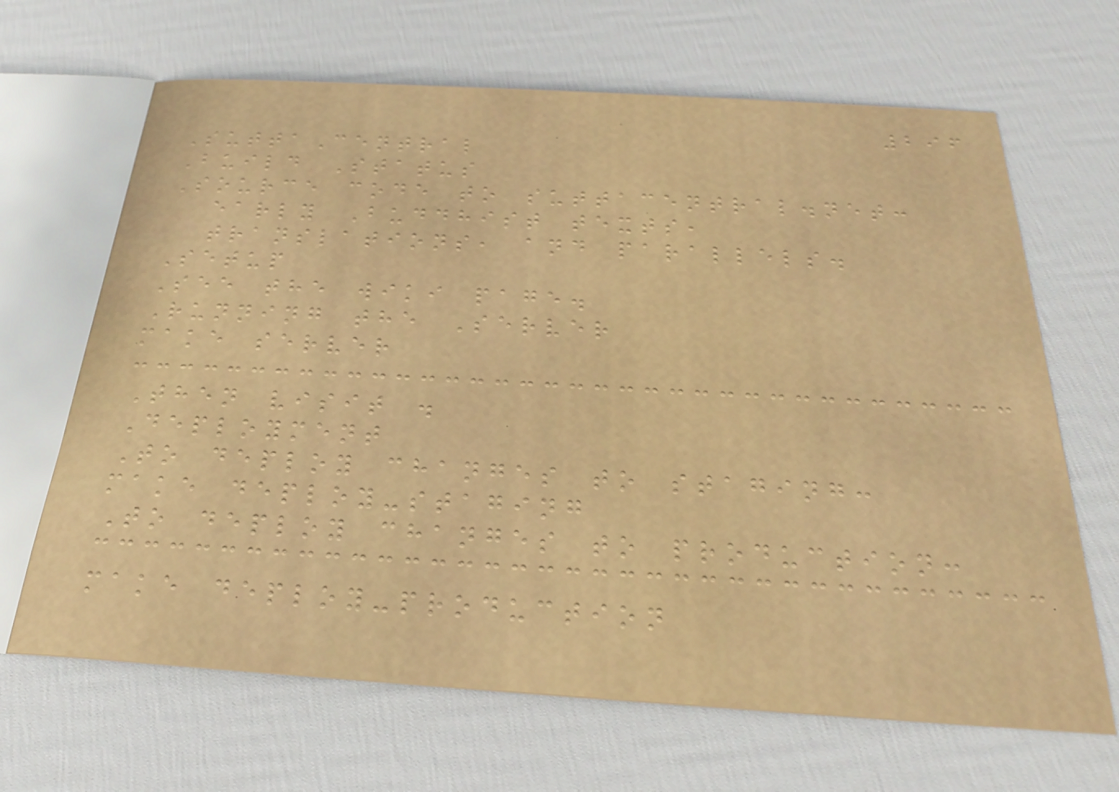296
SuttaCentral
Build Status
Source code to suttacentral.net:
early Buddhist texts,
translations, and parallels.
Setup
See the wiki page.
Running the Server
make server
Then visit .
Deployment
To deploy changes to staging:
make deploy-staging
To deploy changes to production:
make deploy-production
